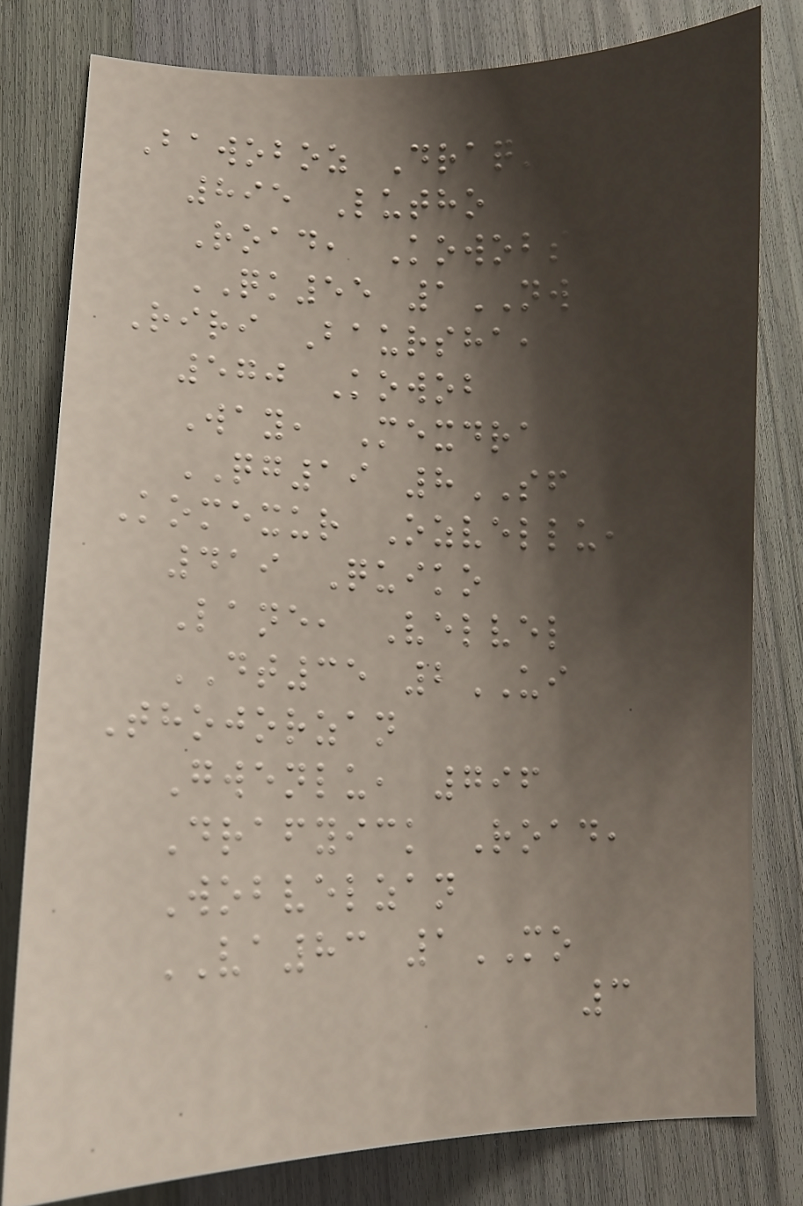Bawoboz Draqui,
895 Lutho
Road, Kowobsha
QK55 1NW
Riri Baursha,
570 Kowob
Way, Mexdra
QG19 8SF
Komexur Ozvellu,
419 Quiko
Lane, Velvel
DT35 2UI
Thojorzan
Gwenlu, 796
Drafyick Road,
Wobvelzan
VA83 1MO
3
